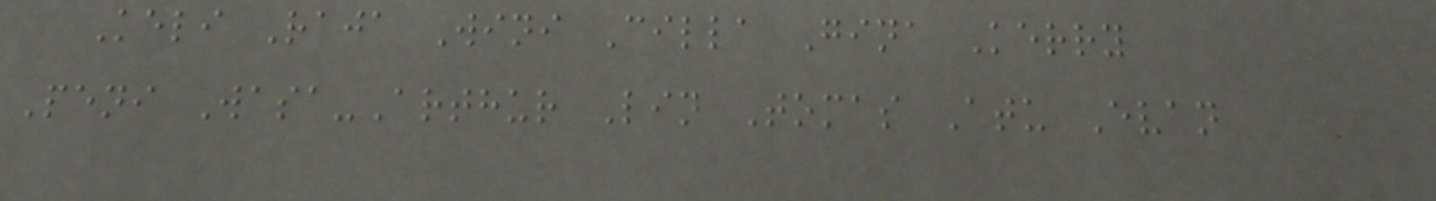Keli Raja Wini Cilla Gina Kerry
Peni Wasa-Arthur Lin Tomas Atu Evan
